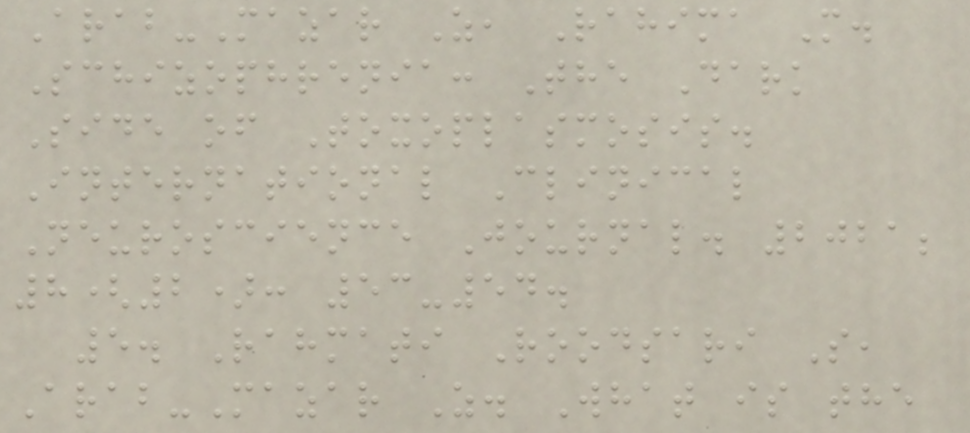Arab-Mazar Z, Rahima M.
Schizophrenia: The Dark
Side of Toxoplasmosis.
International Clinical
Neuroscience Journal. 2021;
8(2): 53-54.
5. Rahmati Roodsari S,
Arab-Mazar Z. What is the
